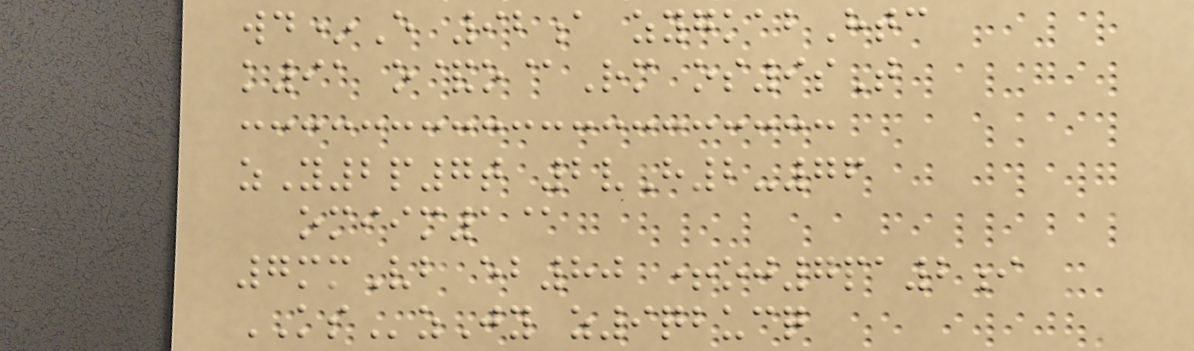wd*E 92a zygkabHtc
k91 o&o@Rm os9sT
zY2p7t 2vH2-76
omiim1@
7mmVb eb80 +oj7pa2i
KSzJy z9qbucq
